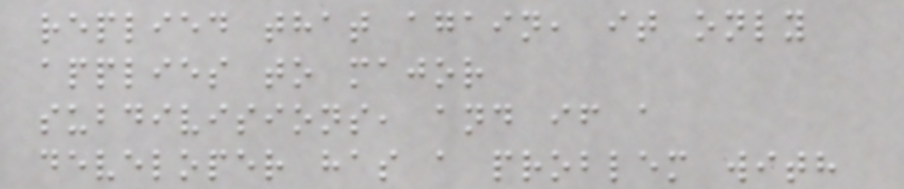replied that again, it only
applies to major
subdivisions, and if a
developer has a problem with
